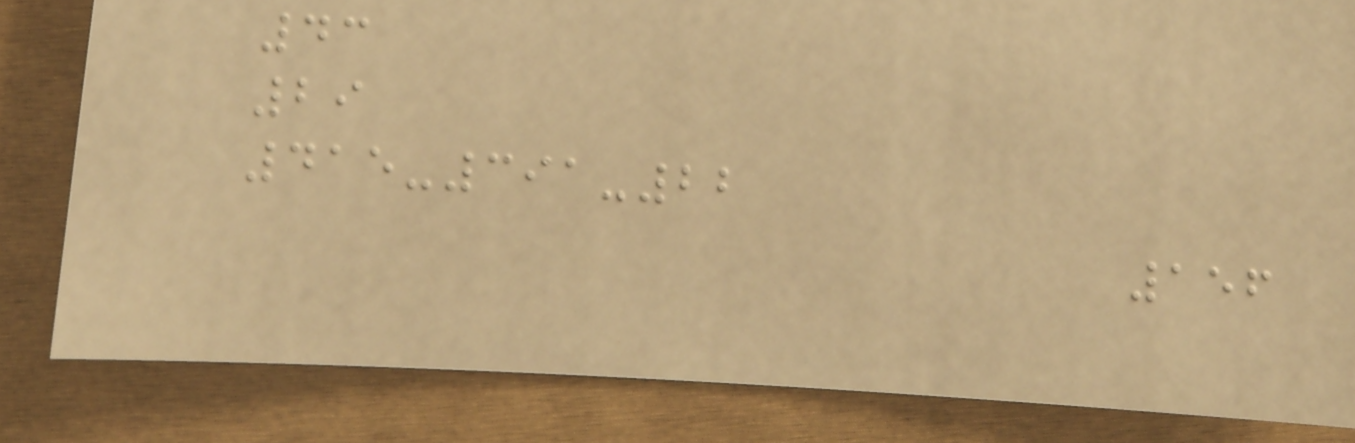43
29
415-391-22
156
